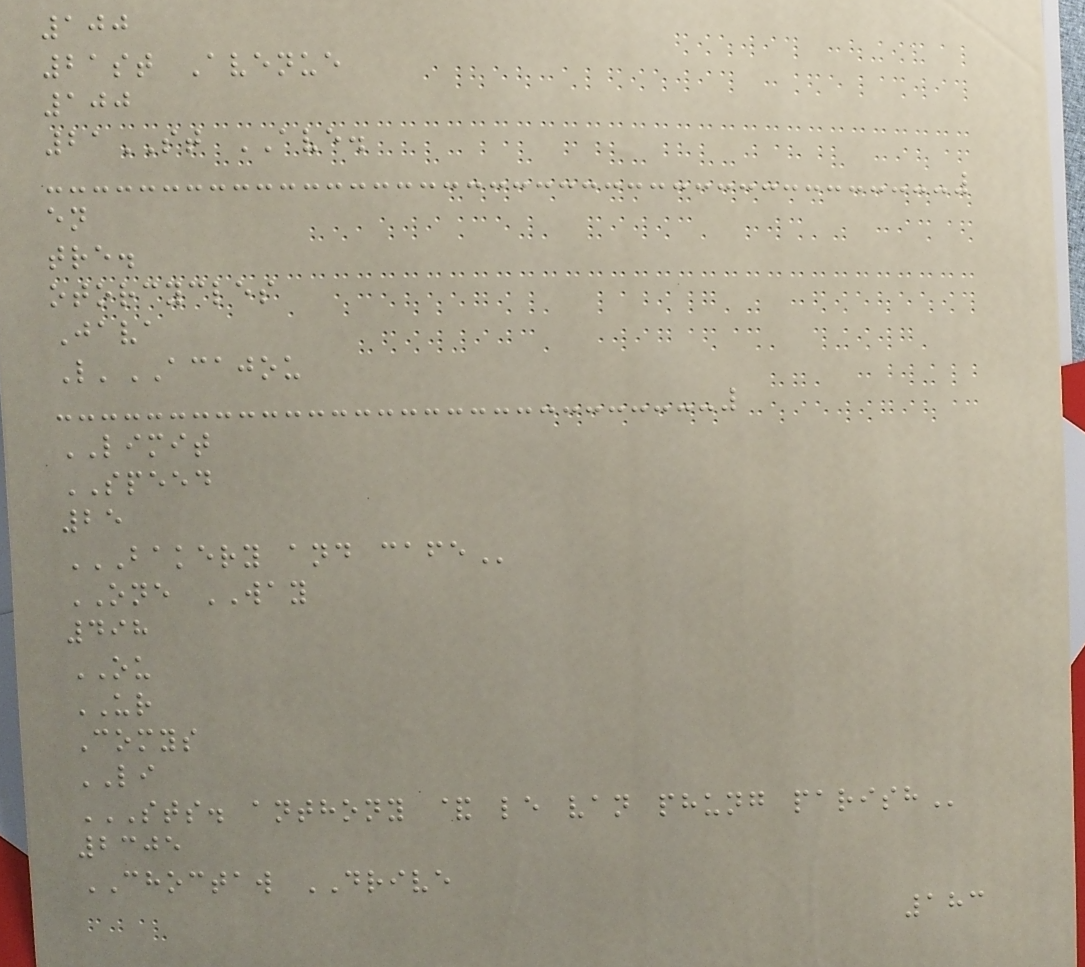100
21st Avenue
100
21ST AVE.
en
tre.
otorcycles
Java
L'ACAJOU
LIMIT
SPEED
25
BAKERY AND CAFE
ONE WAY
498
OU
UR
Comys
LI
STS. ANTHONY & LE VAN PHUNG PARISH
2305
CHOCTAW DRIVE
183
